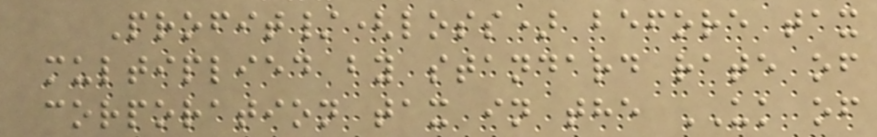Profit/(loss) before tax
multiplied by standard rate of
corporation tax in the UK of
